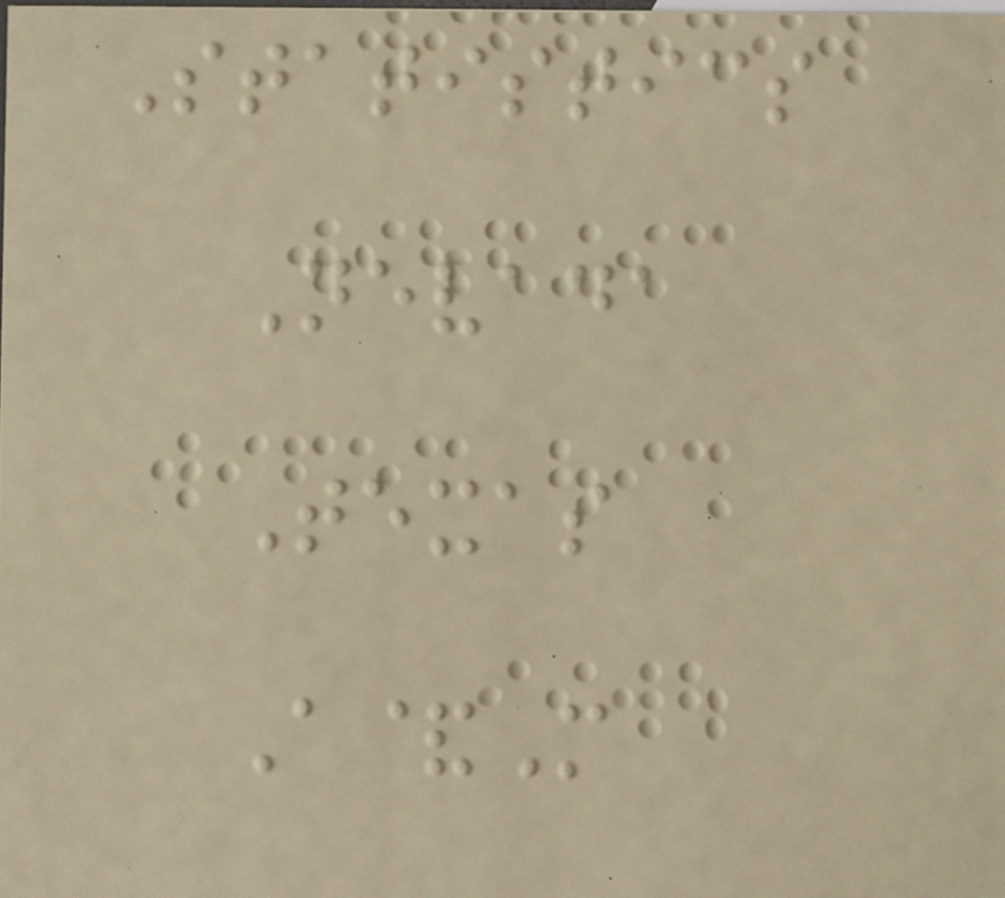Statistics
Nevada
Texas
A&M
